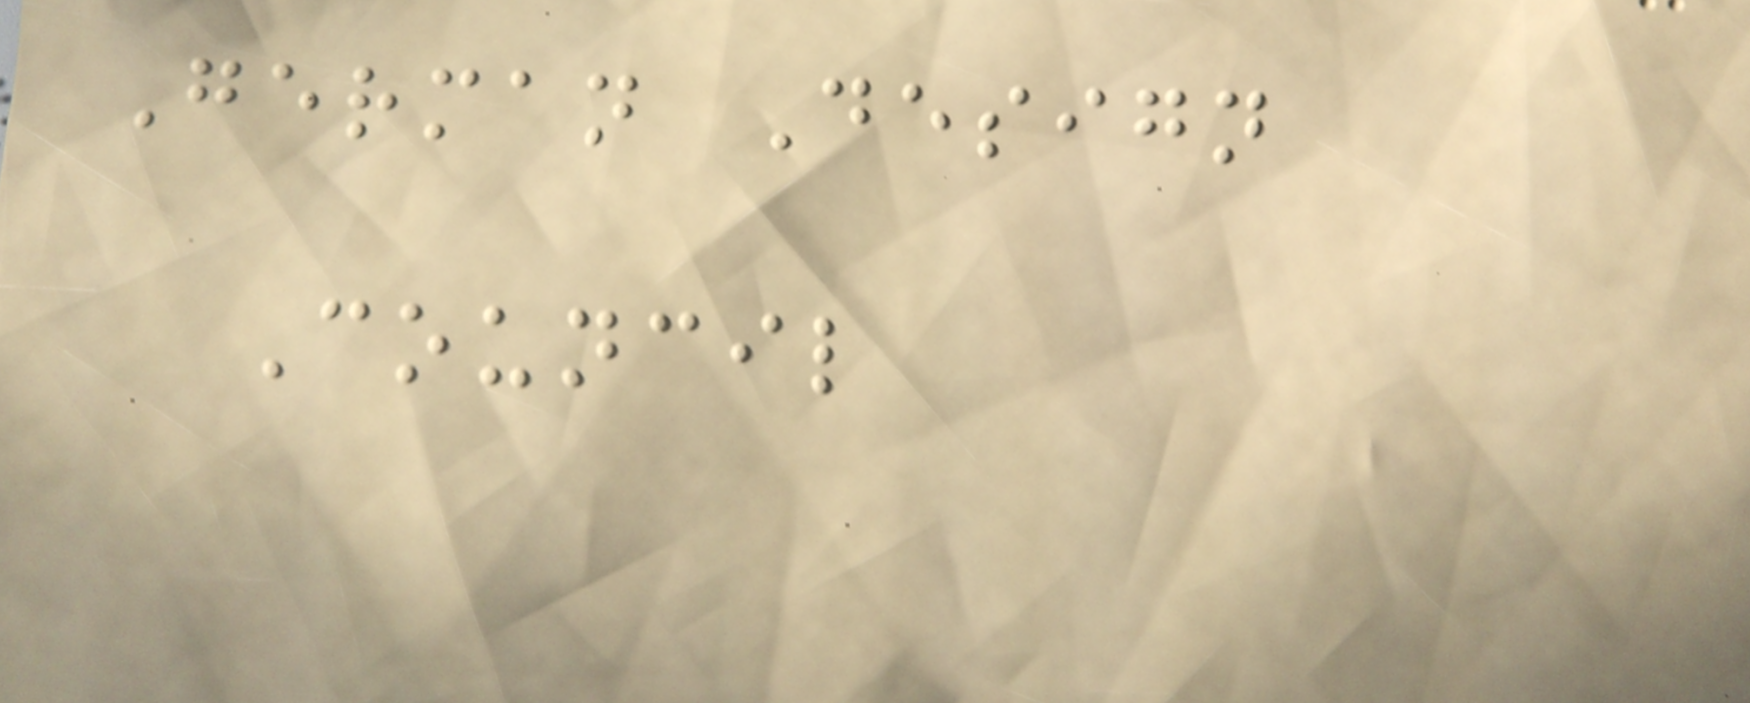German Design
Council
